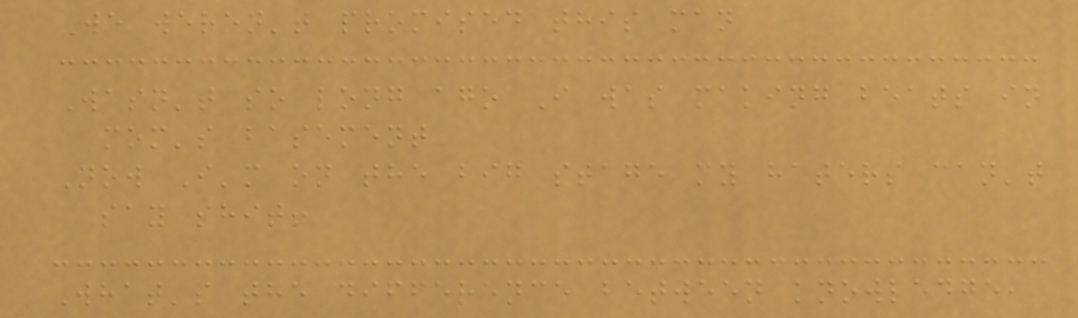We weren't promised this man
Wasn't so long ago I was making beats in
mom's basement
Now I'm on the big stage my haters can't
say shit!
What's the difference between knowledge,
